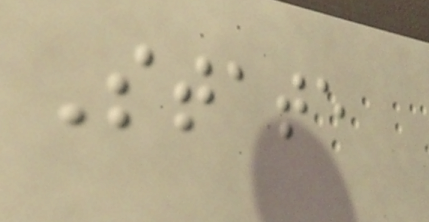State
